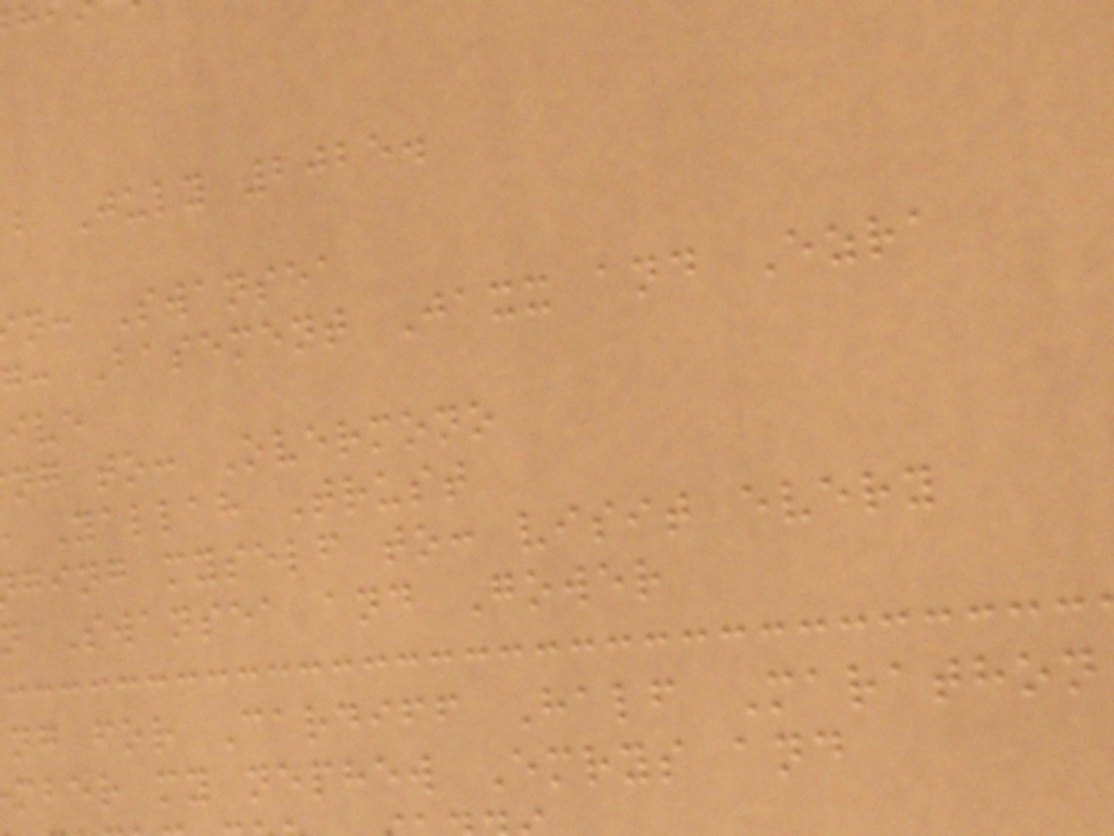b July 2025.
n: Swansea
g: Basement Jaxx and Ezra
ng to: Overmono
Yallah Trust
ging myself to: visit every
Swansea and Gower
ng for Cardiff Half Marathon
mber my nephew Emrys and
